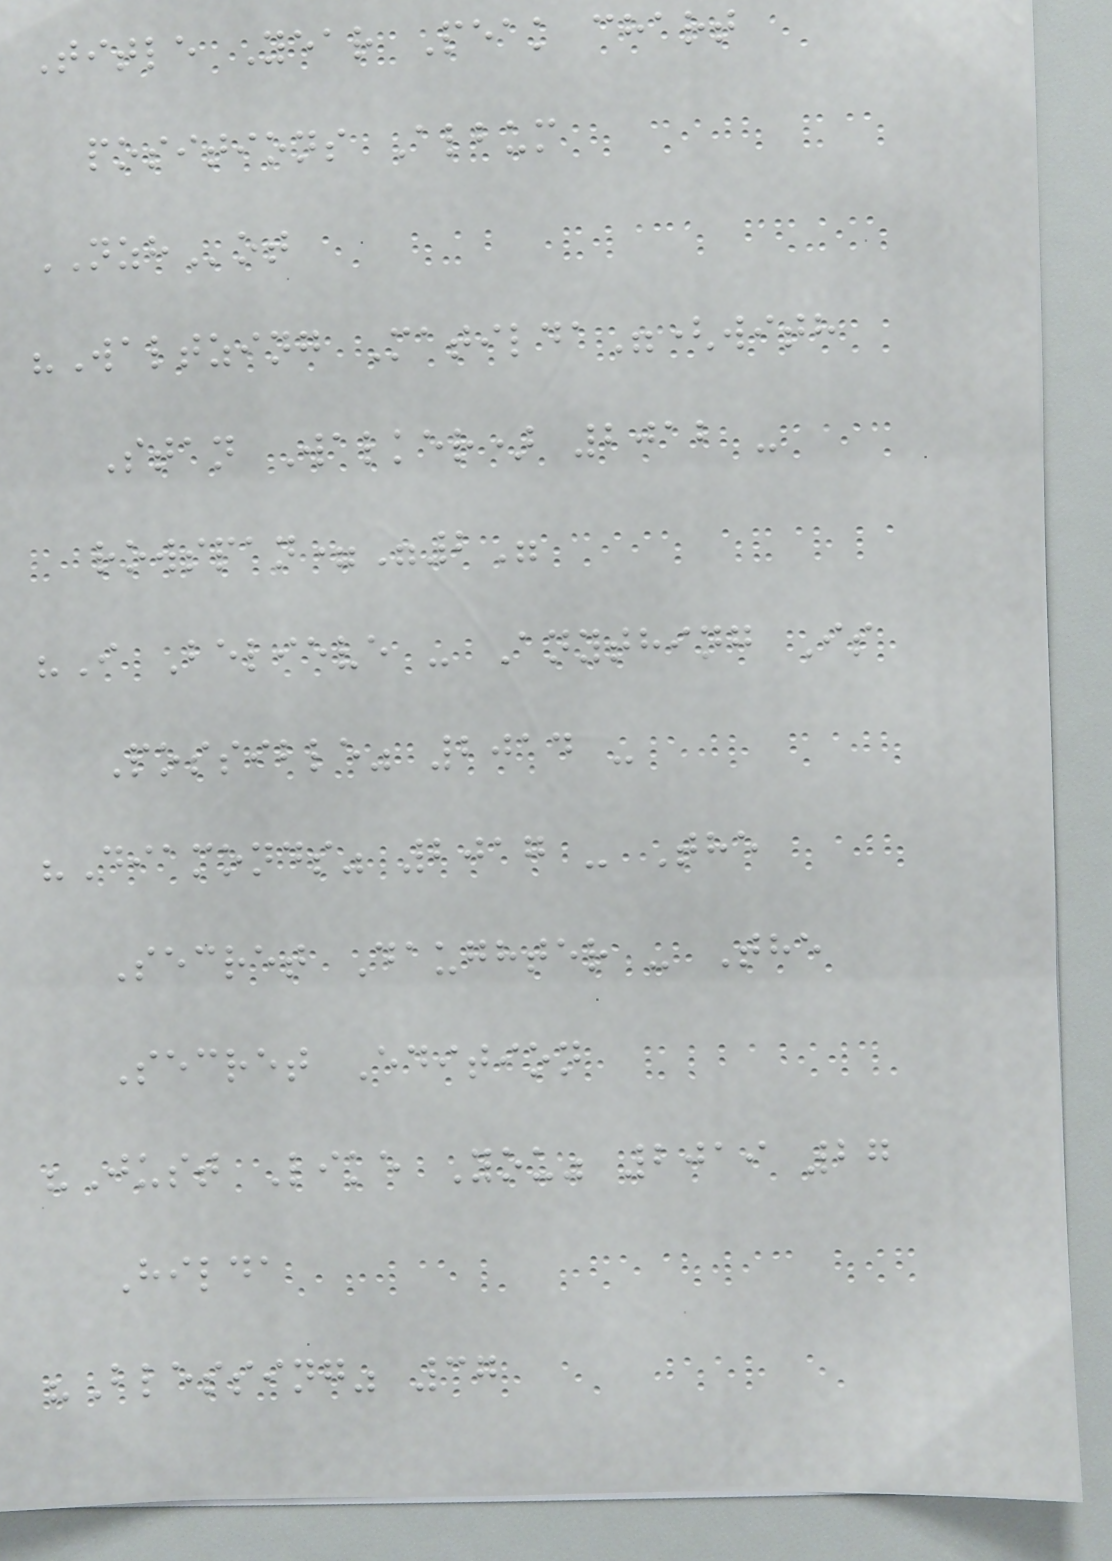Title Year Peak chart
positions Album
NZHot
"Waltzing Matilda"(with
Stan Walker) 2012 -
rowspan="2"
"I Believe - Anything Is
Possible" 2014 -
"Diamonds" 2017 - The
Secret Daughter - The
Secret Edition
"Just Like You" 2019 27
Hilda
"Blessing" 37
